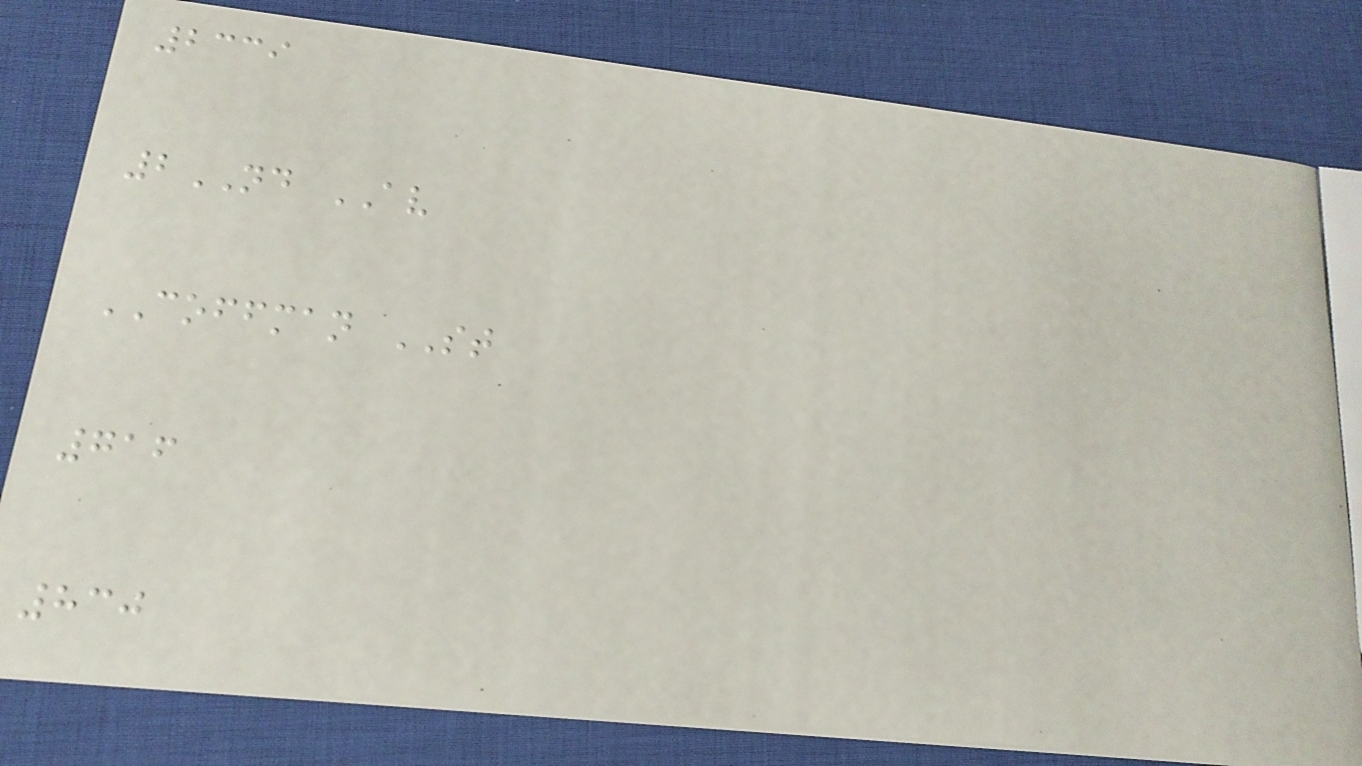2339
2ND AV
COFFMAN ST
716
830
